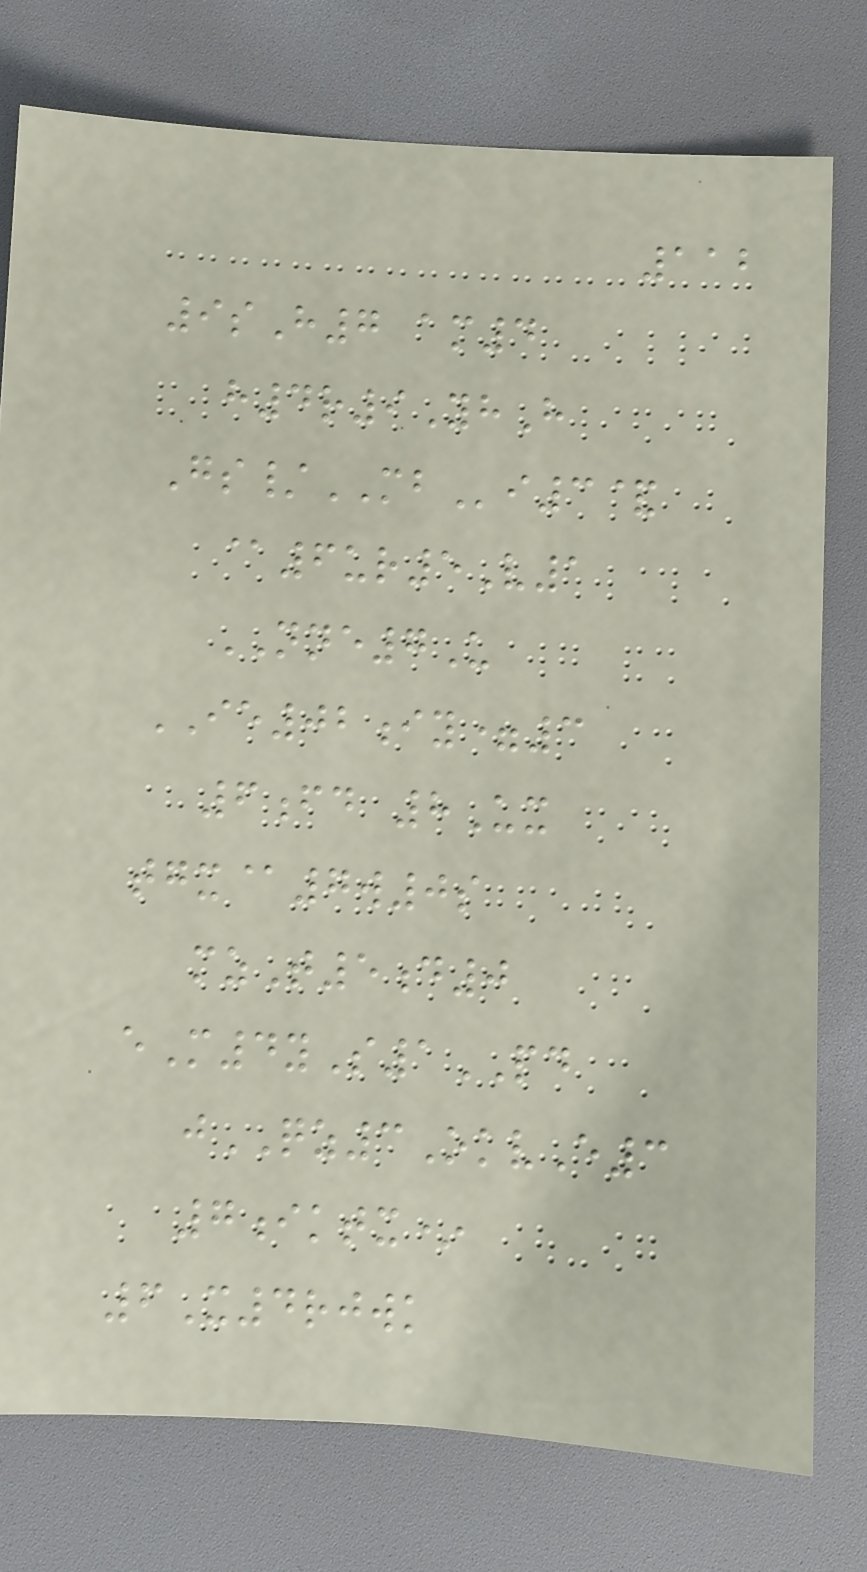112
9sH7 am4
h4r9YhH
Gs/MBi3&
@6ur5V1
NNE7U
IE02iy=3
6fd 8Ux
tgx@7w0s
mzT5d0
eM4yS1PD
jQZ3OkvE3
7iktx*
6X4rjwk
